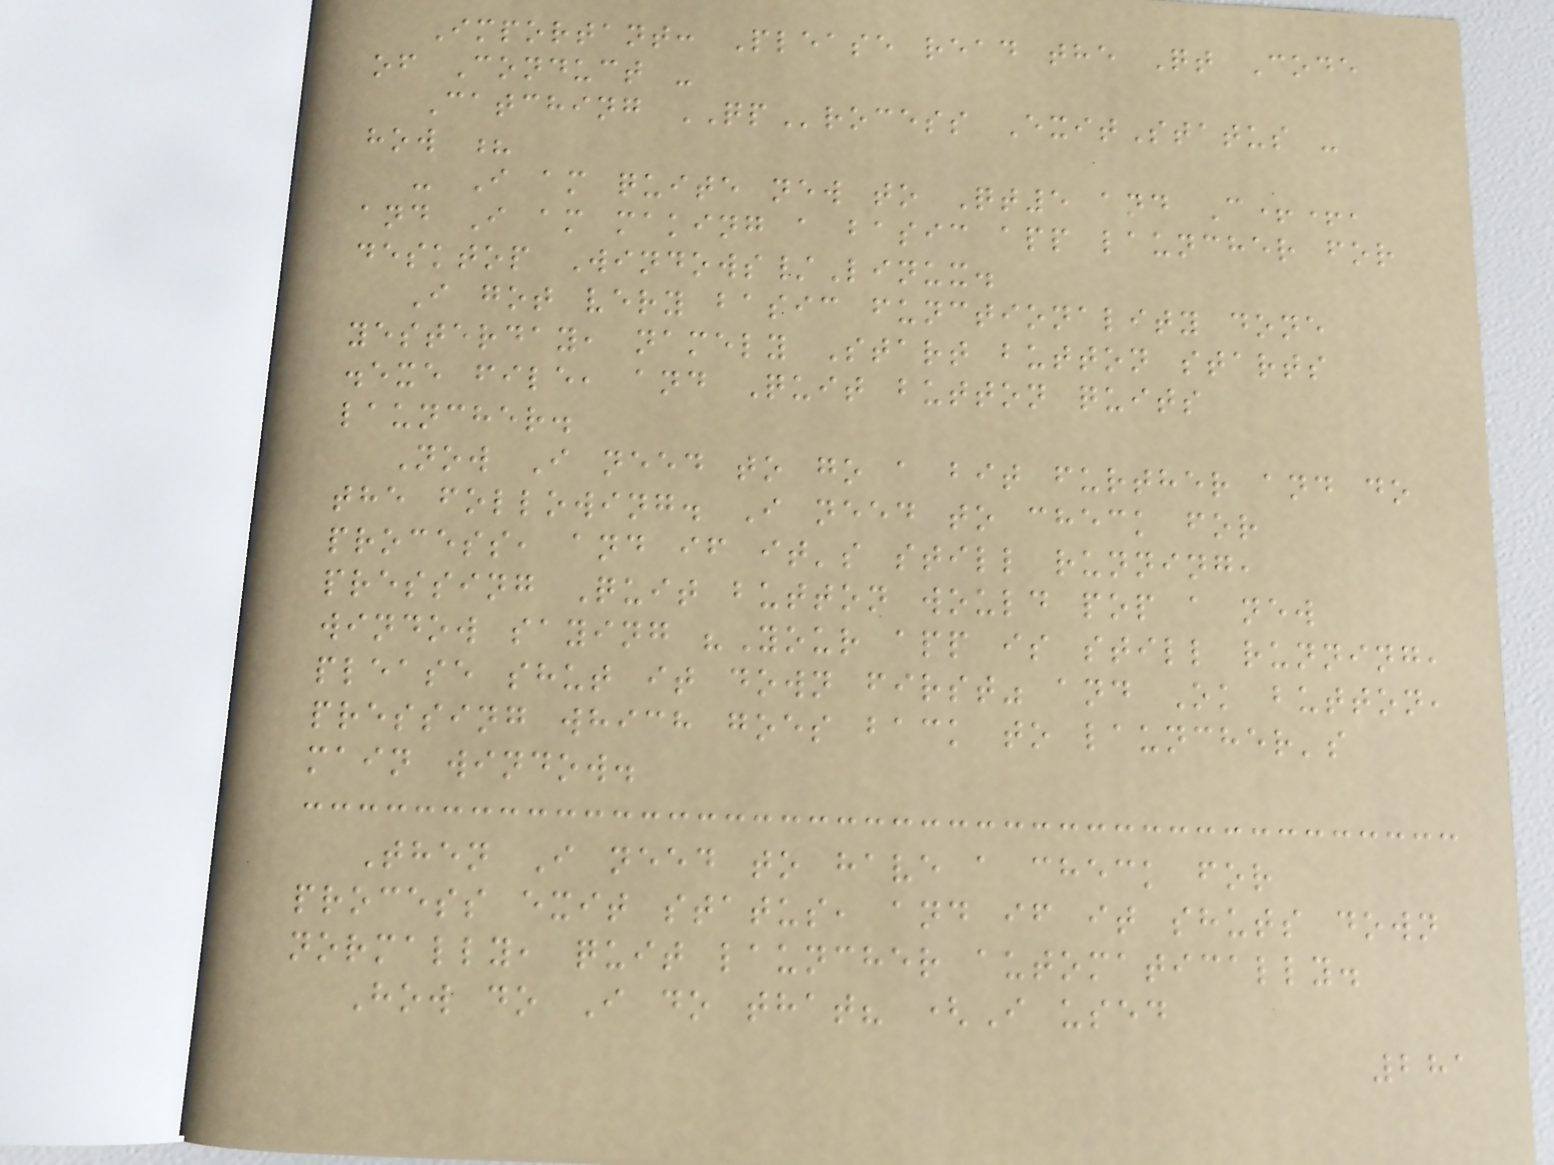Important: Please read the Qt Code
of Conduct -
Catching QProcess ExitStatus -
how ?
- I am quite new to Qt5 and C++,
and I am making a basic app launcher for
desktop Windows/Linux.
I got very basic functionality done
yesterday, namely Start button starts
.exe file, and Quit button quits
launcher.
Now I need to go a bit further and do
the following. I need to check for
process, and if it's still running,
pressing Quit button would pop a new
window saying "Your app is still running,
please shut it down first" and Ok button,
pressing which goes back to launcher's
main window.
Then I need to have a check for
process exit status, and if it shuts down
normally, quit launcher automatically.
How do I do that? (I used
281
